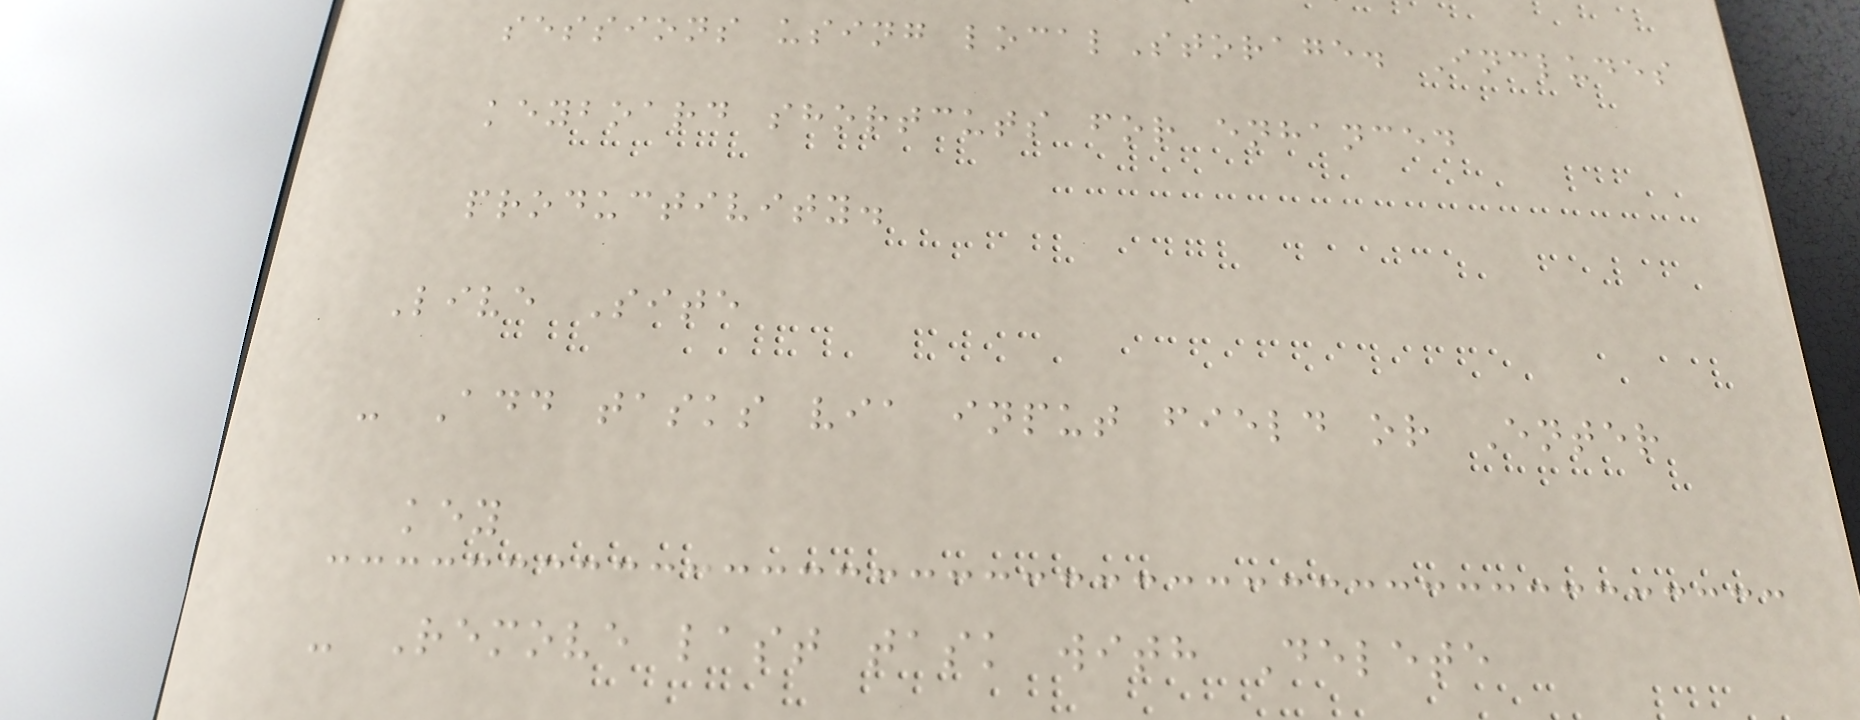sessions using localStorage. Includes
keyboard shortcuts for enhanced
productivity.
Live Site
- Add tasks via input field or Enter
key
- Remove last task with Delete
